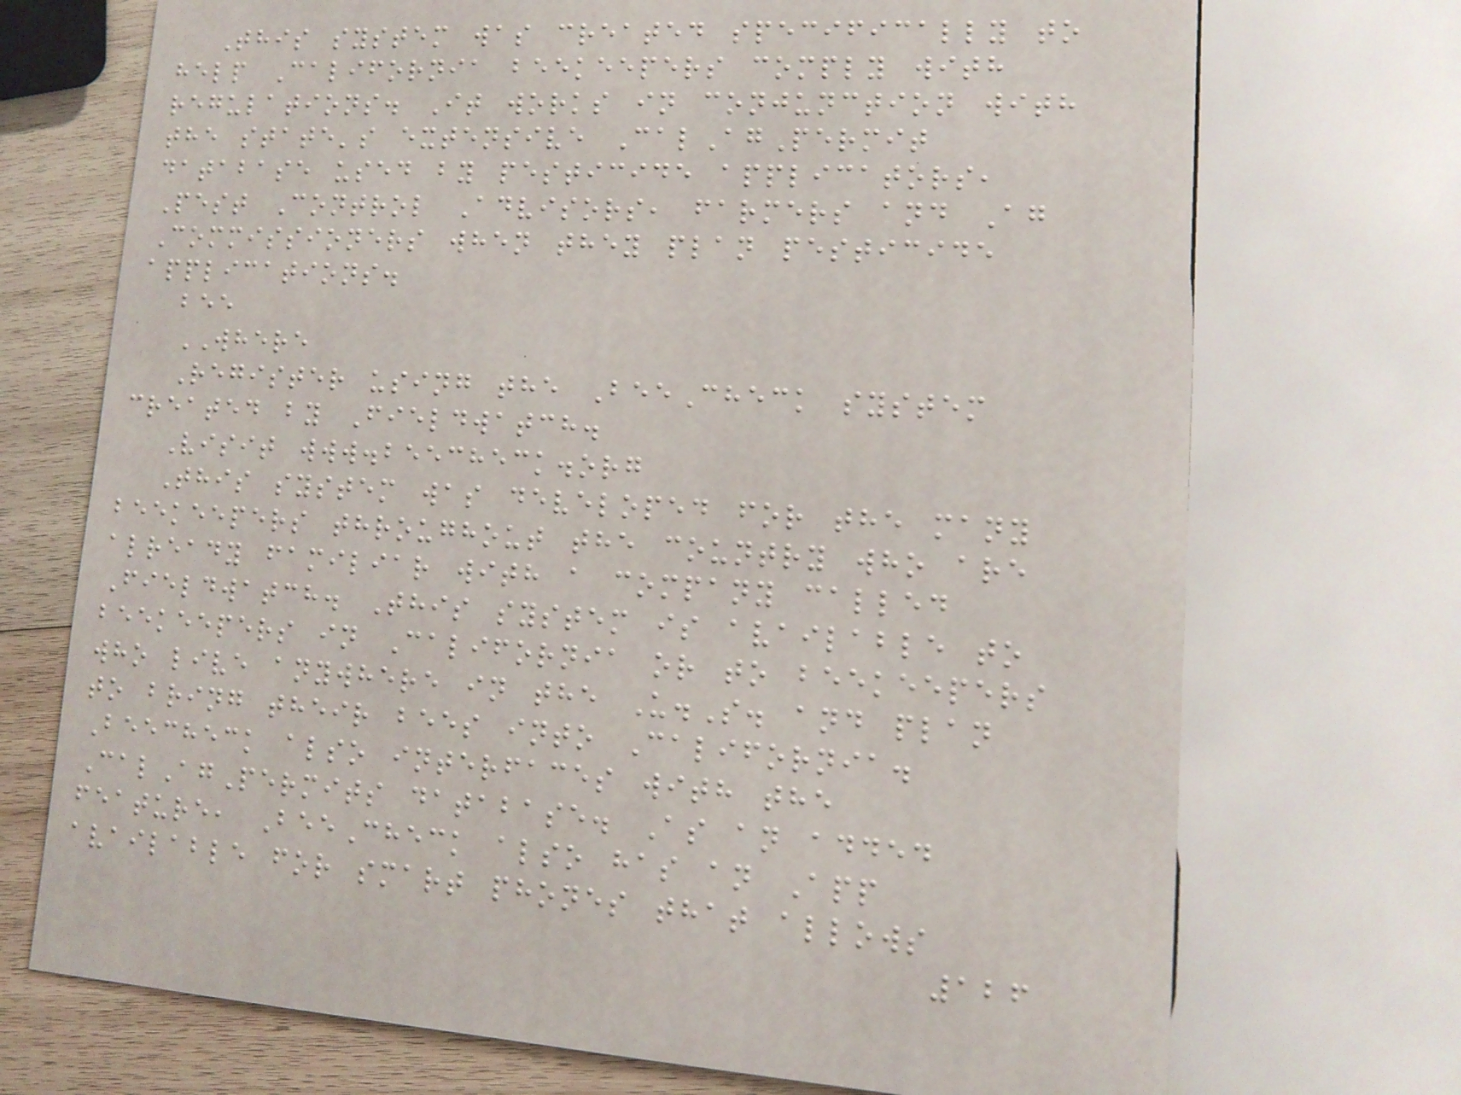This system was created specifically to
help California beekeepers comply with
regulations. It works in conjunction with
the state's extensive CalAgPermit
database used by pesticide applicators,
Pest Control Advisors, farmers and Ag
Commissioners when they plan pesticide
applications.
bee
WHERE
Register using the BeeCheck system
created by Fieldwatch.
Visit www.beecheck.org
This system was developed for the many
beekeepers throughout the country who are
already familiar with a company called
Fieldwatch. This system is available to
beekeepers in California or to beekeepers
who live anywhere in the U.S. and plan
to bring their bees into California.
Beecheck also interfaces with the
CalAgPermits database. As an added
feature, BeeCheck also has an App
available for smart phones that allows
126
